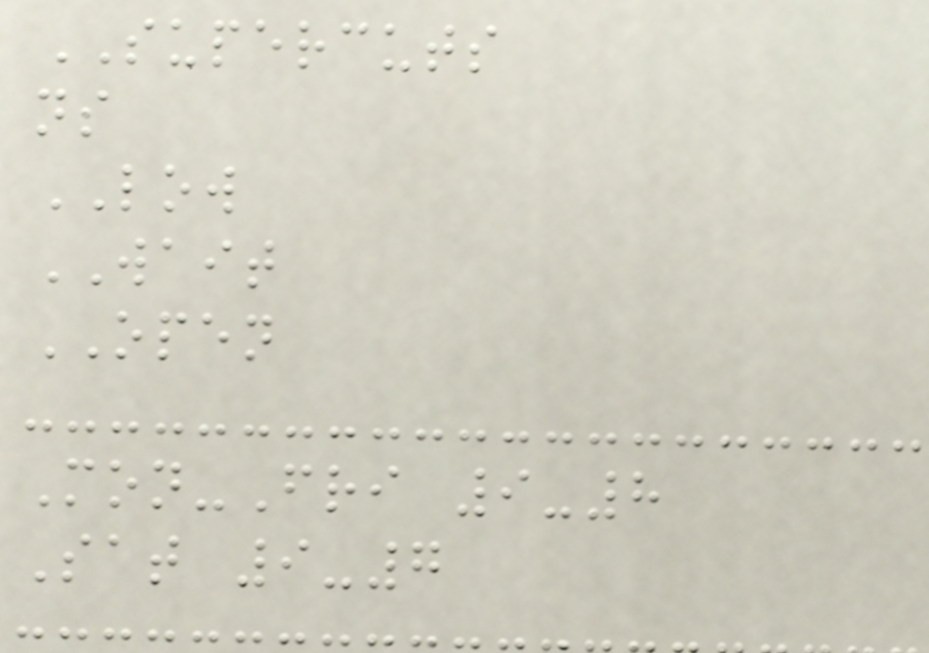SUPERCUTS
ns
LOW
WAIT
OPEN
Mon-Fri 9-8
Sat 9-7
